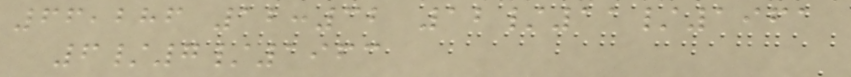66,286 12:32 12/11/1961
6/7/1963
